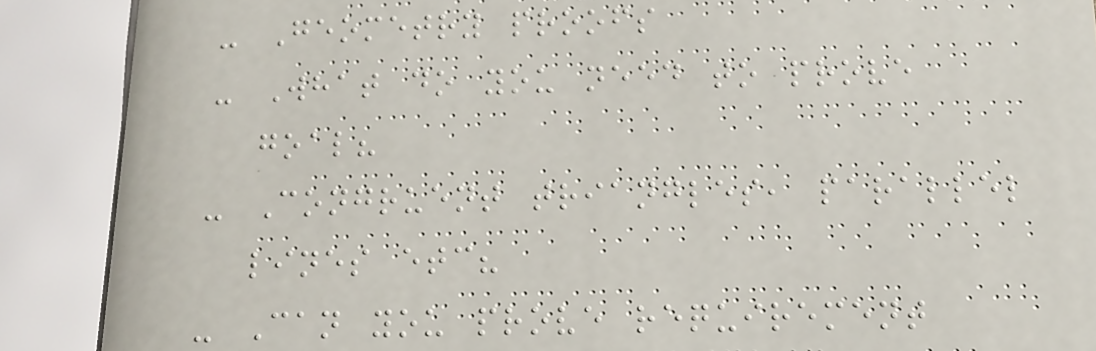- Geometry proofs
- What do you need to prove
goal?
- Congruent triangles, parallel
lines etc?
- Can you prove requirement
